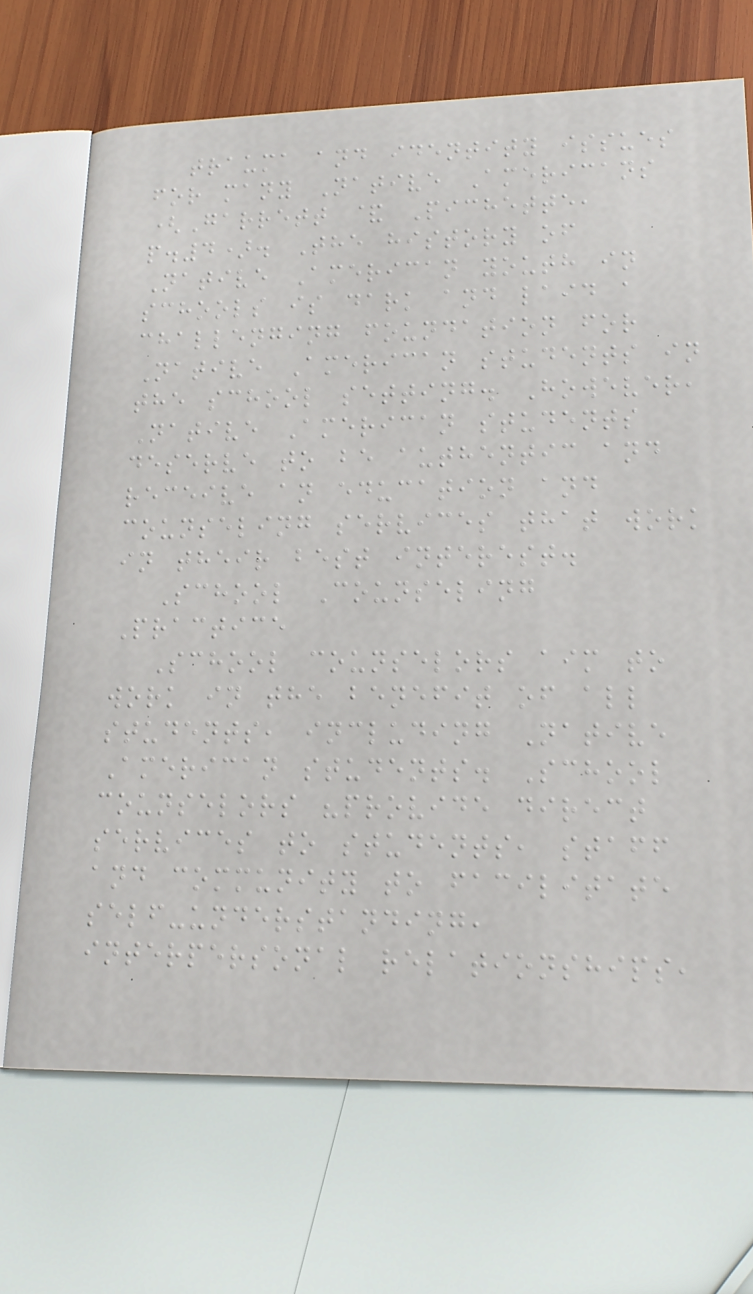trauma and identity issues
for many Native Americans
(Garrett & Pichette,
p.4). The history of
Native American youth in
schools is dark and laid a
challenging foundation for
Native American students in
the school setting. However,
Native American students
deserve to be authentic and
receive an education and
counseling services that work
in their best interest.
School Counseling
Practice
School counselors aim to
work in the benefit of all
students, including Native
American students. School
counselors "provide direct
services to students, staff
and community to facilitate
self-understanding,
interpersonal relationships,
